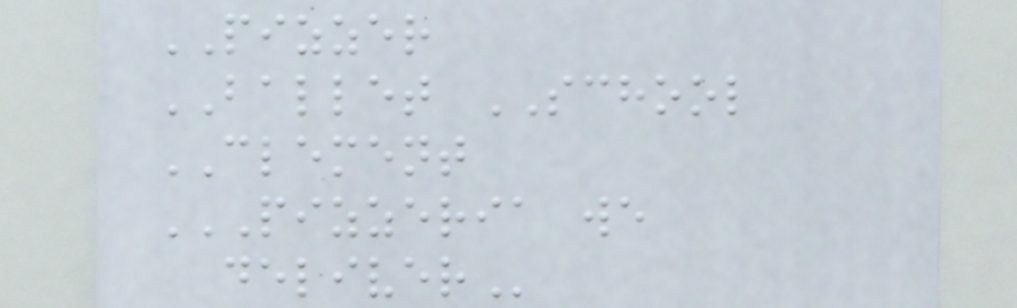PIZZER
BALLET SCHOOL
CLEMENT
PIZZERIA WE
DELIVER
